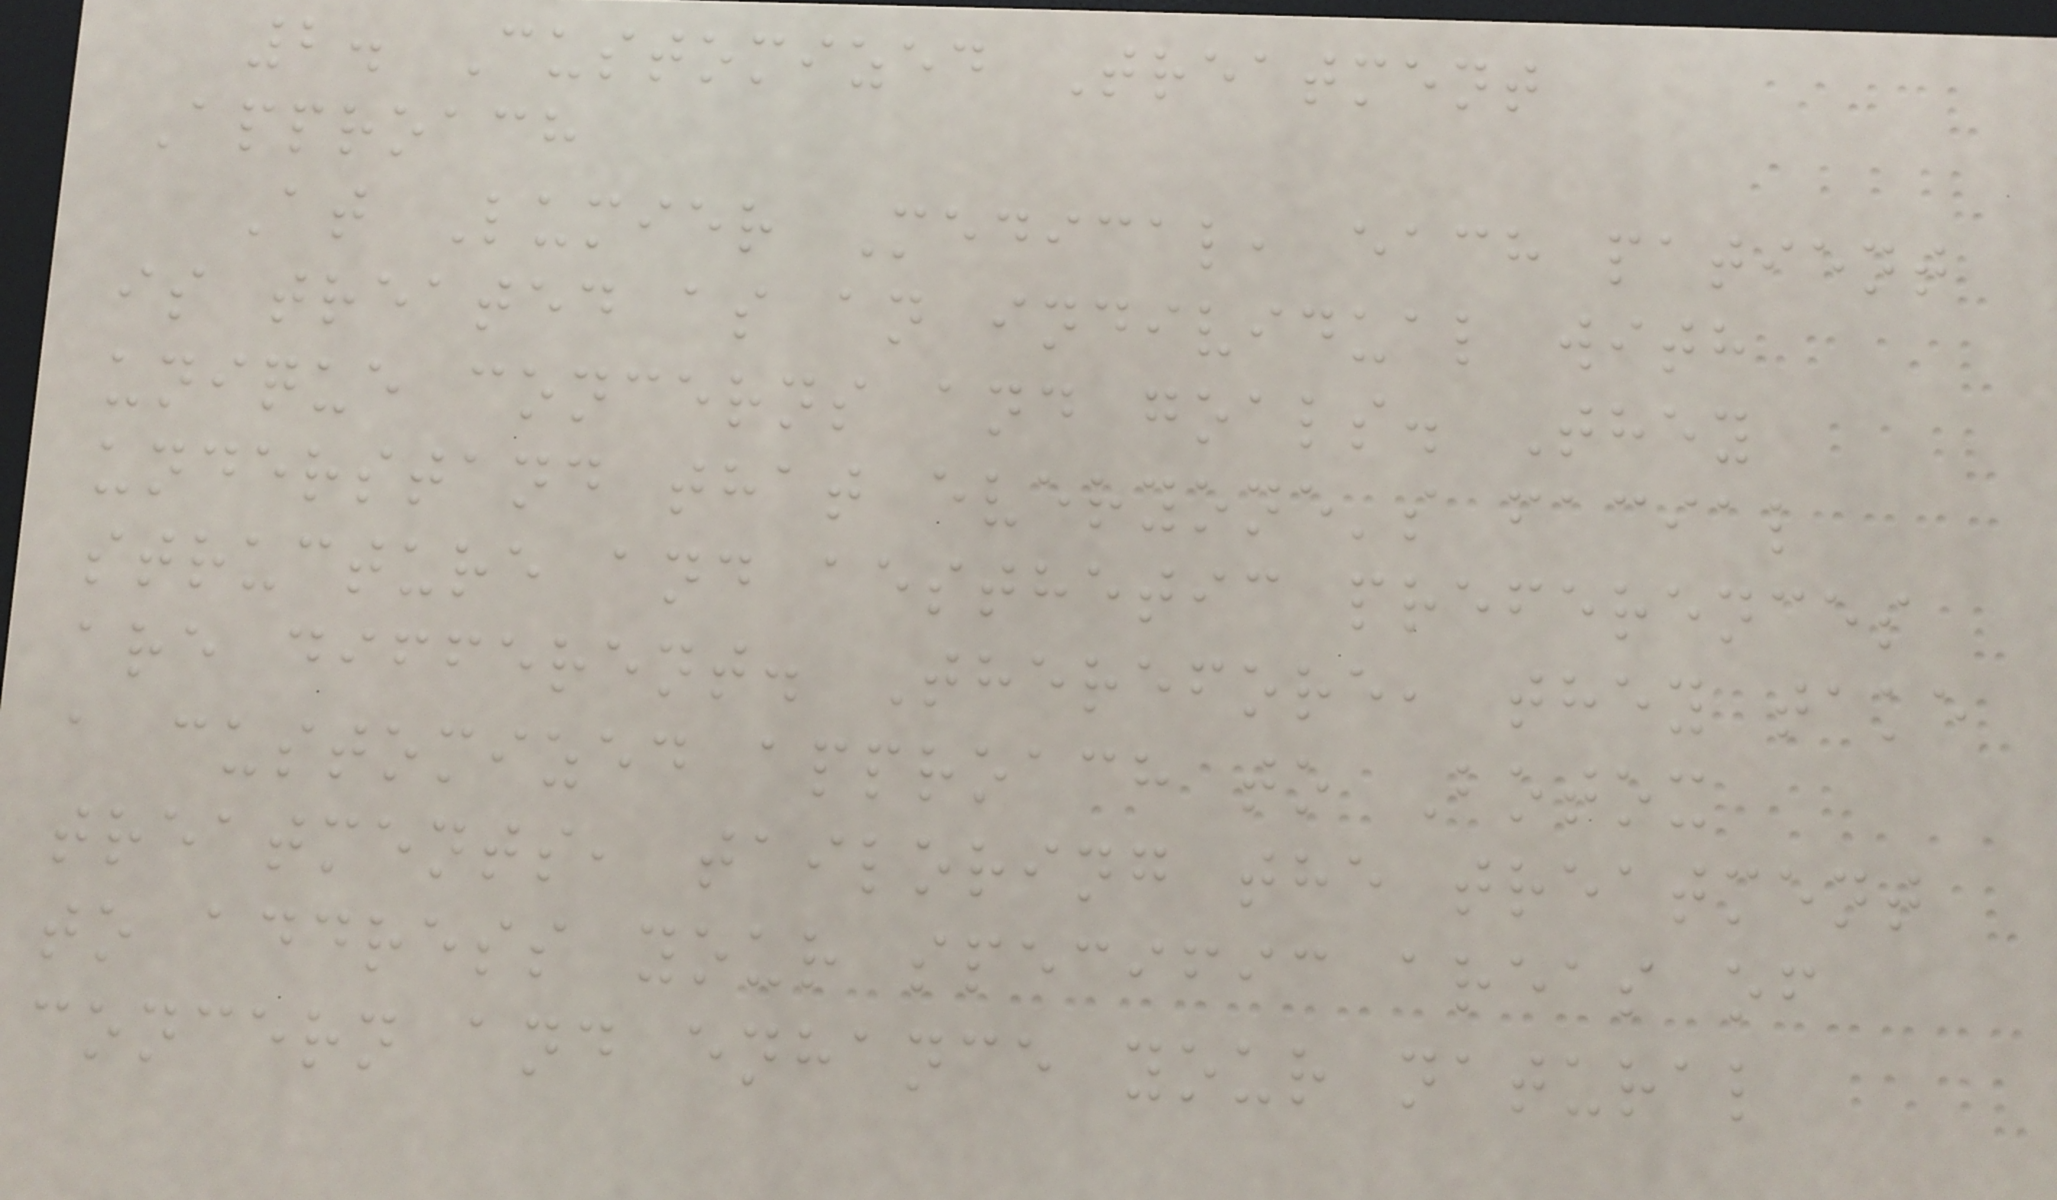2. Customized Treatment
Approach
At Lumier Medical, each patient
is treated as an individual with
unique concerns and goals. They
understand that everyone's facial
structure and aesthetic preferences
are different. Therefore, they take
a customized approach to Botox
treatments, tailoring the treatment
to address your specific areas of
concern and enhance your natural
